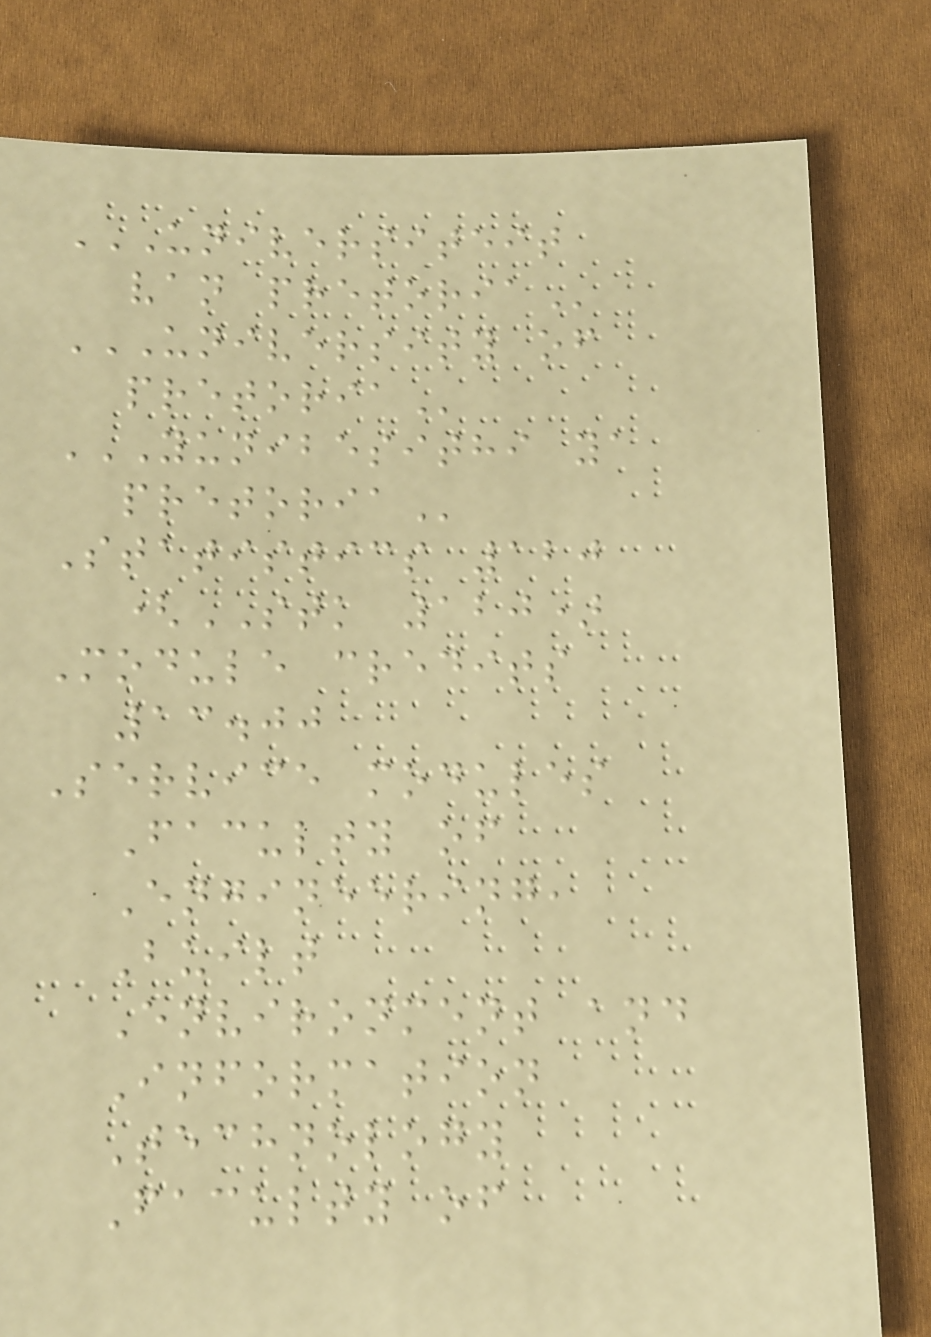UNIVERSITEIT
VAN PRETORIA
UNIVERSITY OF
PRETORIA
YUNIBESITHI YA
PRETORIA
Statistics 120
(STK 120)
Module credits
13.00
Service modules
Faculty of
Engineering,
Built
Environment and
Information
Technology
Faculty of
